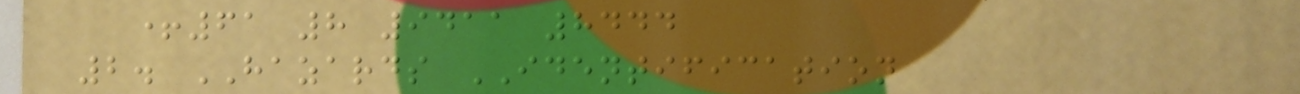+61 8 9411 8444
2. HAZARDS IDENTIFICATION
